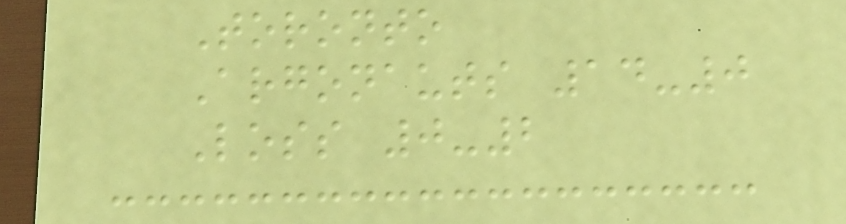Toronto
Argonauts 14-0
Loss 0-2
